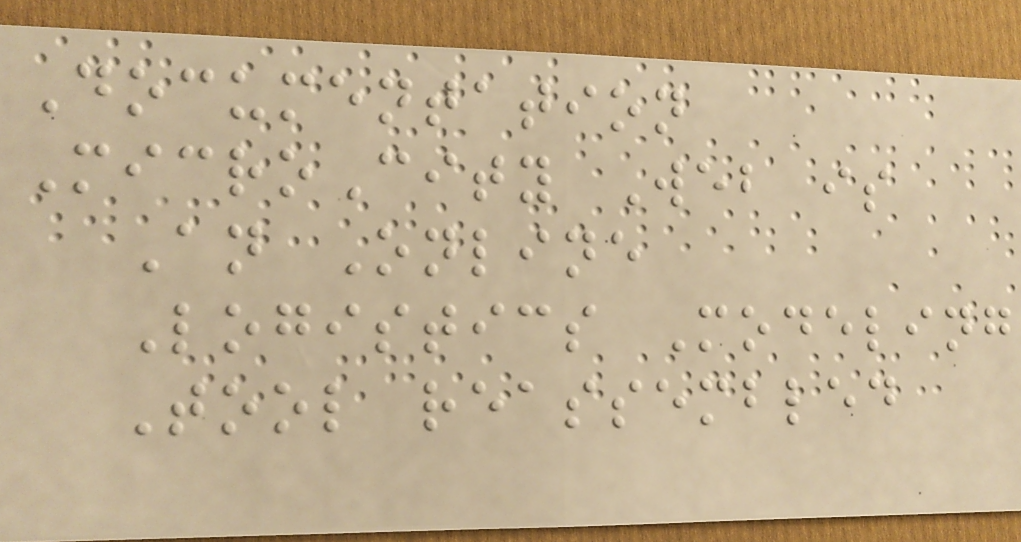Documentation
MicroCity Web is
An Online
Logistics Modeling
Tool reassembled
